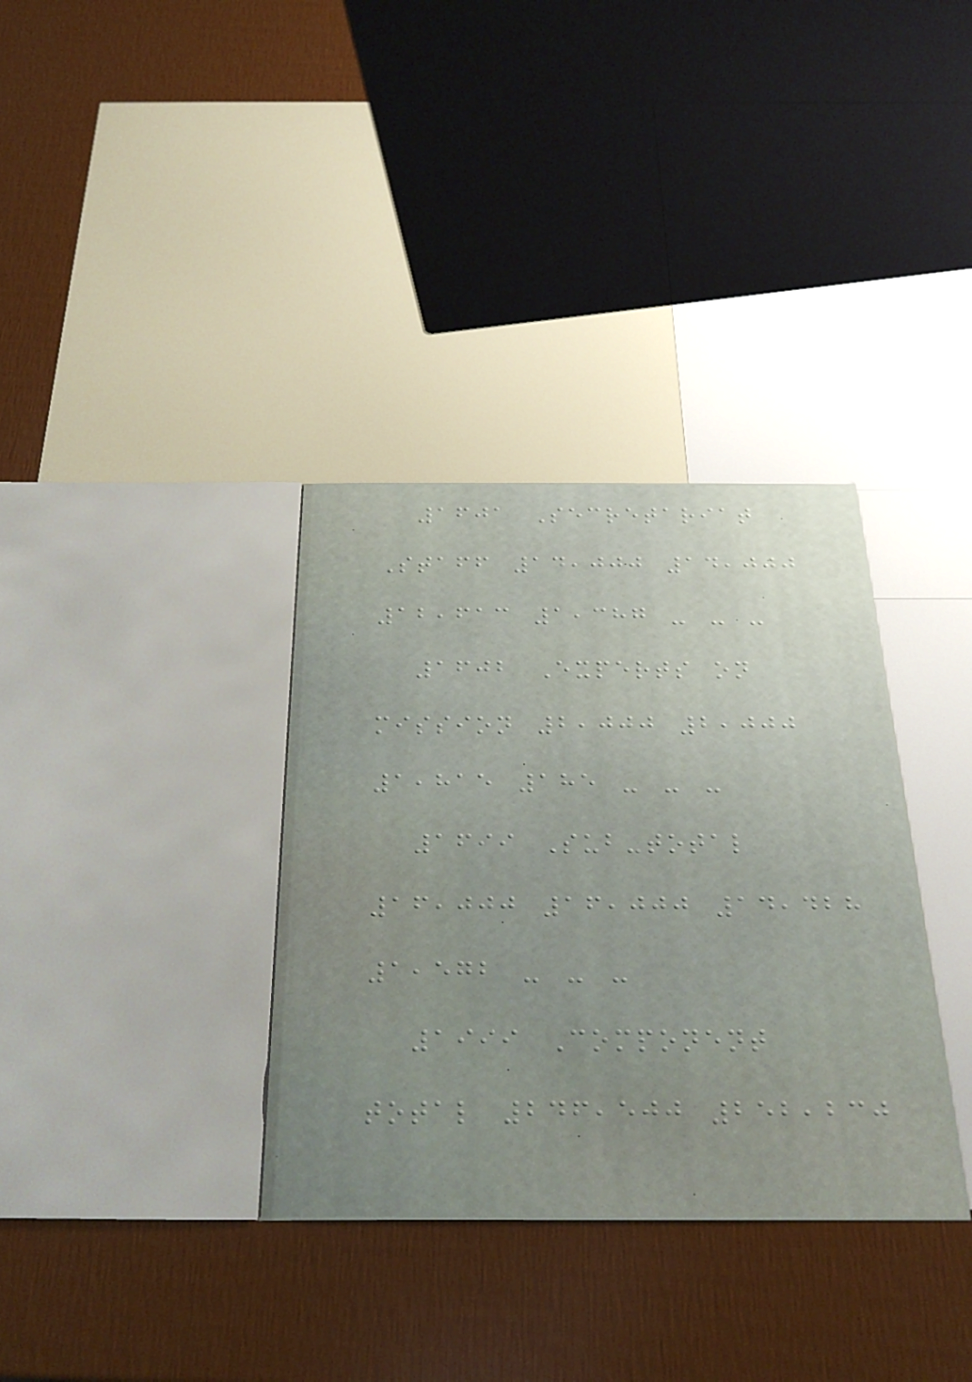1601 Secretariat
Staff 14,000 14,000
12,613 1,387 - - -
1602 Experts on
mission 2,000 2,000
1,815 185 - - -
1699 Sub-total
16,000 16,000 14,428
1,572 - - -
1999 Component
total 246,500 252,230
